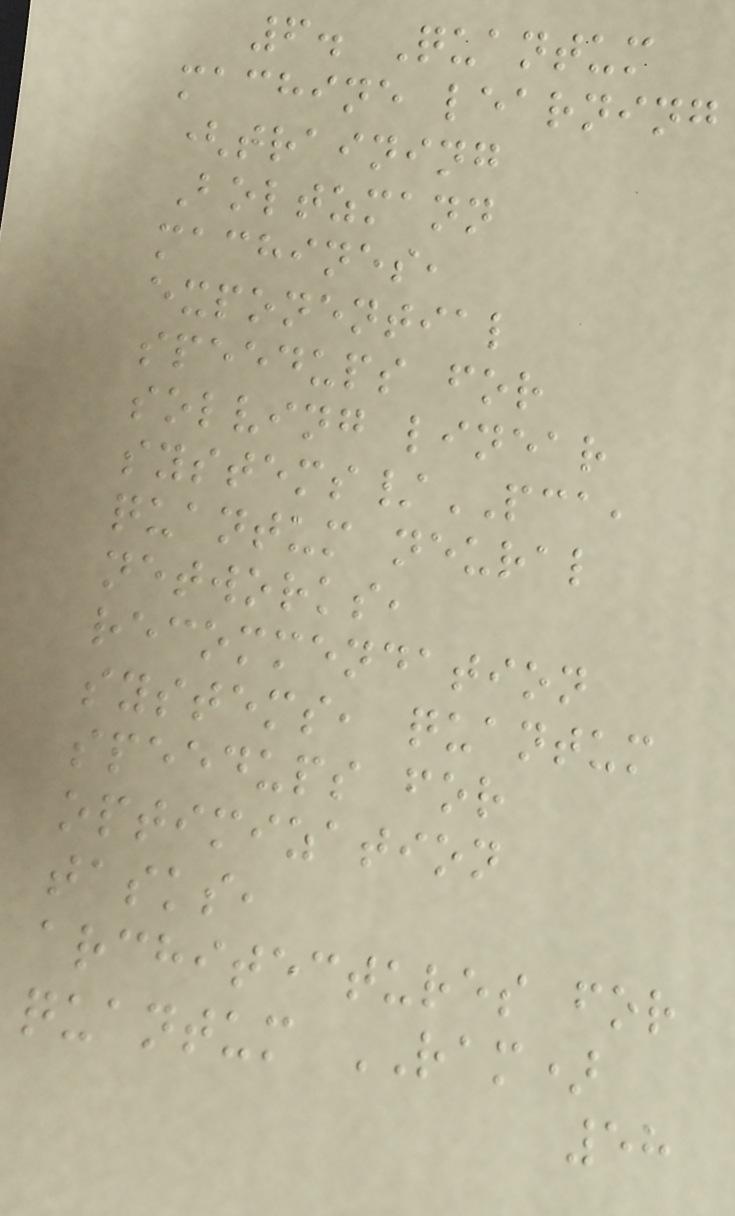6. Quantum
machine learning
(training
Boltzmann
machines,
exponential
speedups for
solving linear
systems/PCA,
quantum neural
networks,
recommendation
systems, quantum
speedups for
optimization
tasks,
architectures for
quantum RAM)
58
